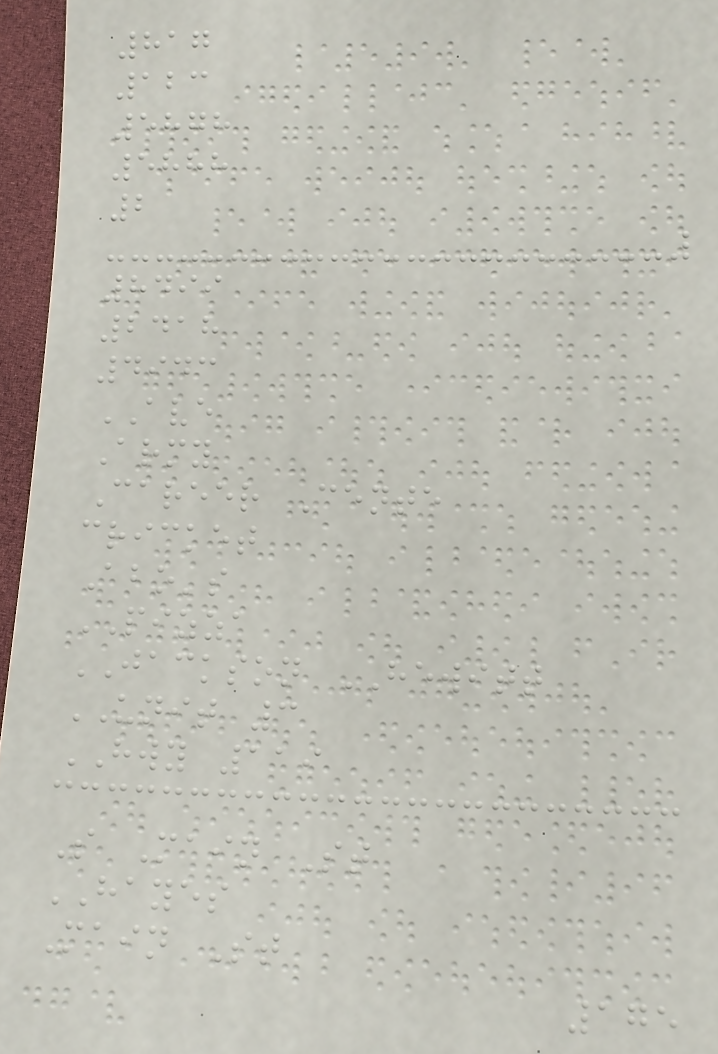817
123
5878
5888
2
8499
2418
4943
AVE
Army
Career Cente
cricket
Abo's
PIZZA
JACKSON HEWITT
UNIT 3
HWY 119
S Main St
HAYES
Main St
175
